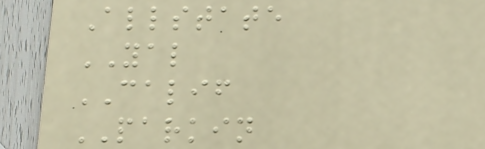Allstate
YAL
CALIF
PARKIN
